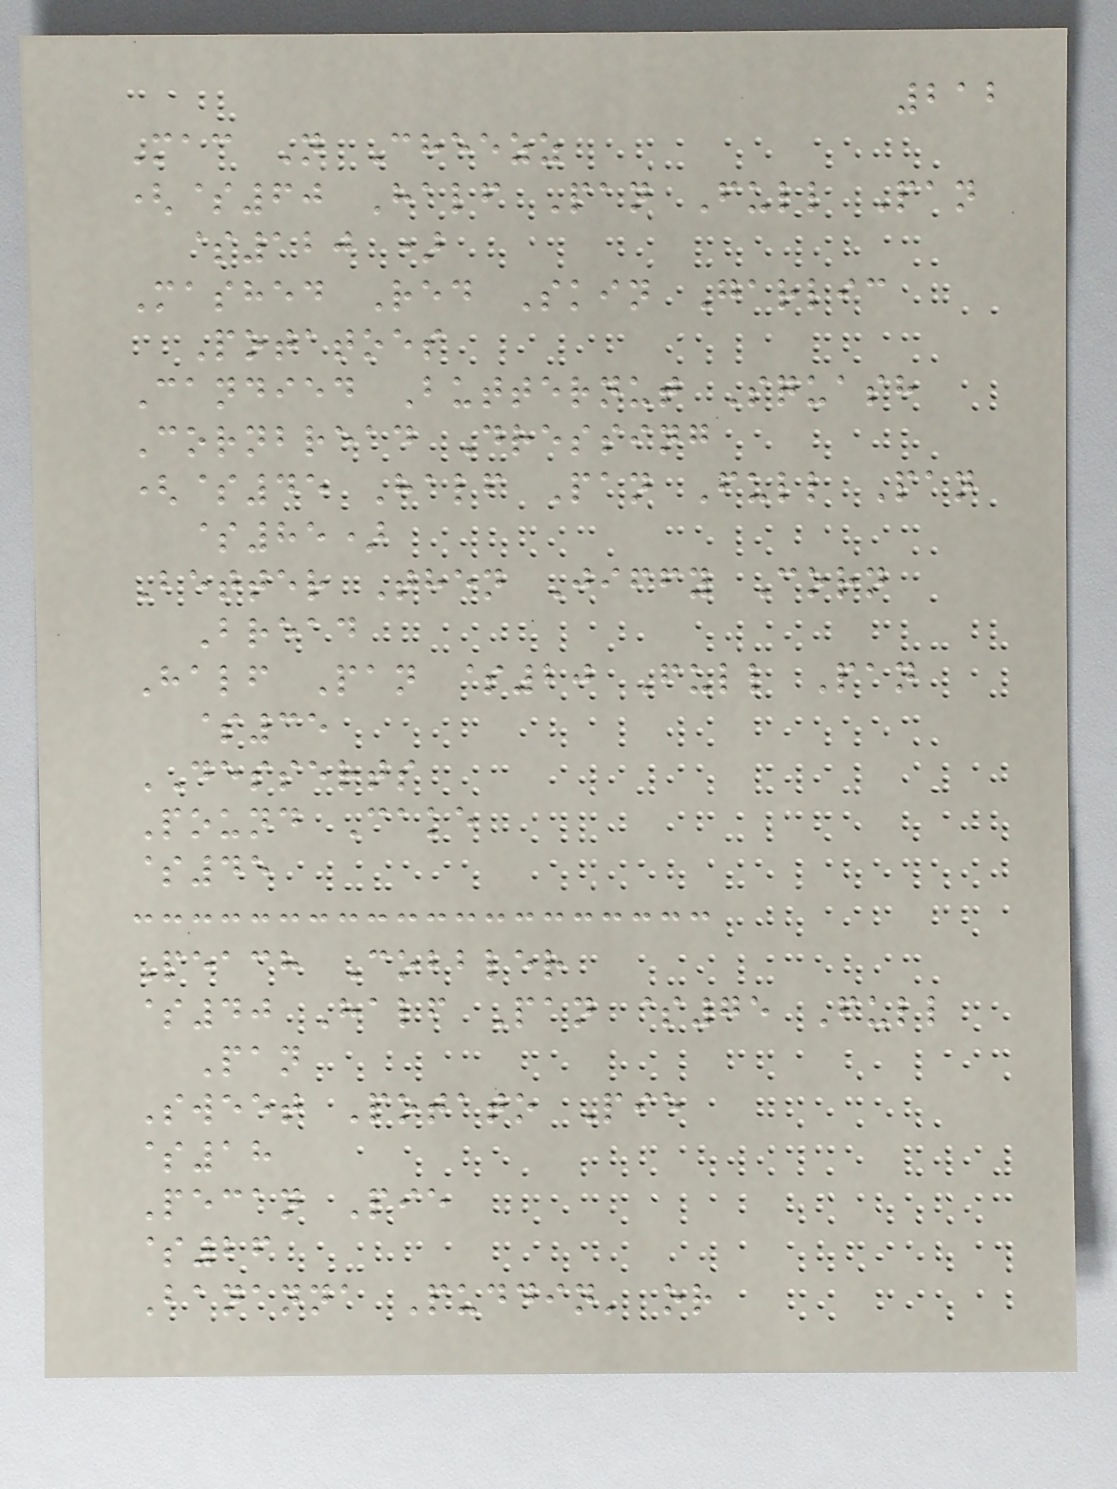212
Mac N Cheezz
($60 Half Pan Full Pan
$120 )
Mashed Red Skin Garlic
Potatoes
Candied Butternut Squash
Cornbread Dressing
($45 Half Pan Full Pan
$85)
Better Then Jiffy Corn
Bread
Half Pan $20 Full Pan
$35
DESSERTS
Pound Cake
$45
Peach Cobbler
$40 Half Pan $75 Full
Pan
Sweet Potato Pie
$18
Pecan Pie
$26
Bananna Puddin' or
